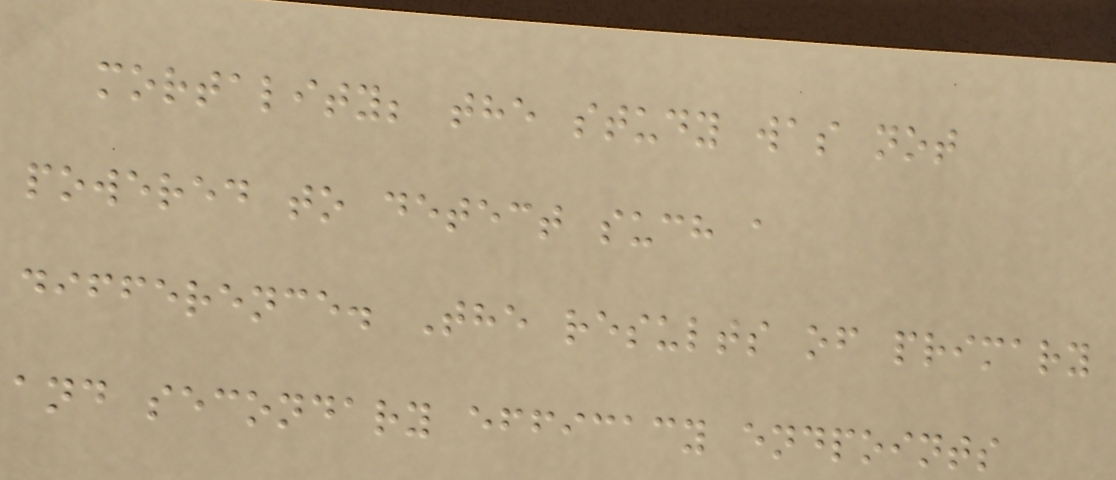mortality; the study was not
powered to detect such a
difference. The results of primary
and secondary efficacy endpoints
